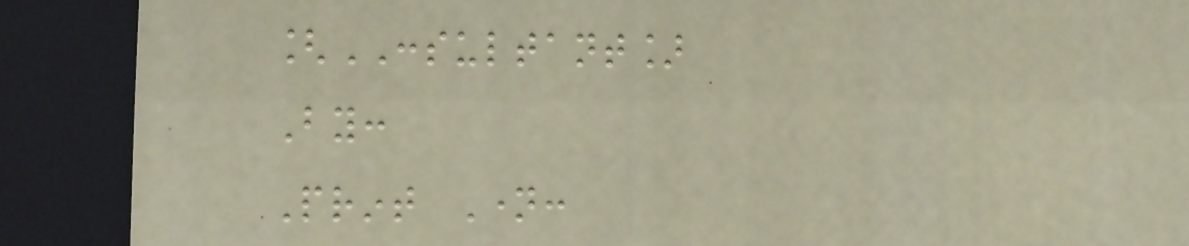[CONSULTANT]
By:
Print Name:
